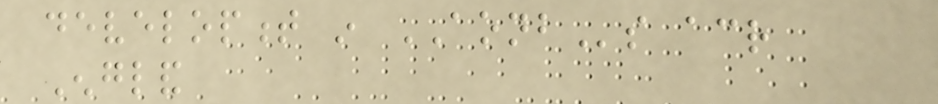development in AONBs across
England
